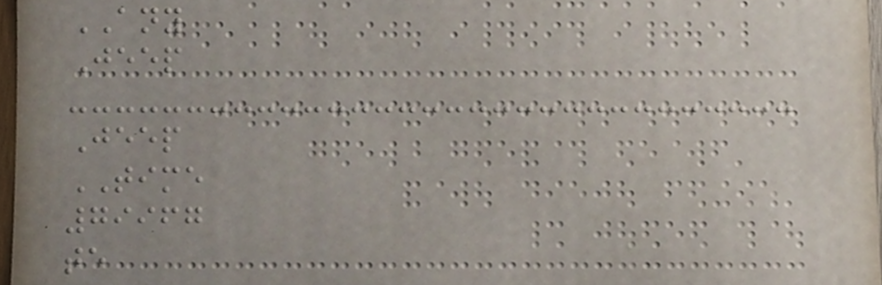ANY
Jeep
Jeep
TIME
79967
te
